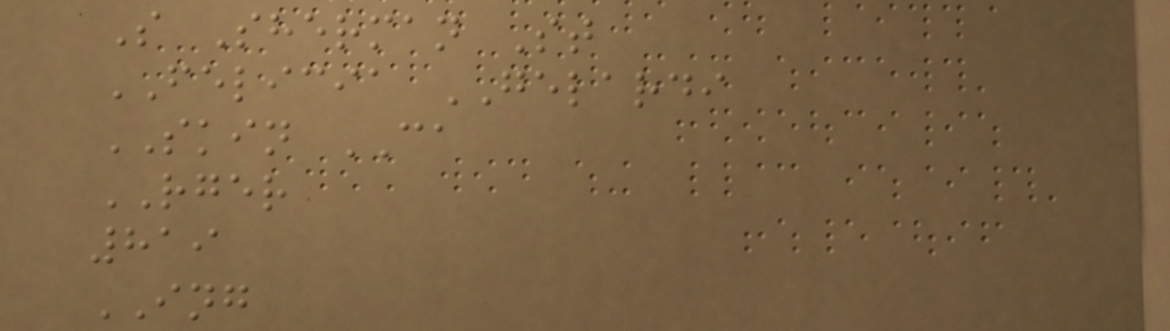S Sherman St
FELICIA GELARDI
SKIN CA
RGER
819
ING
